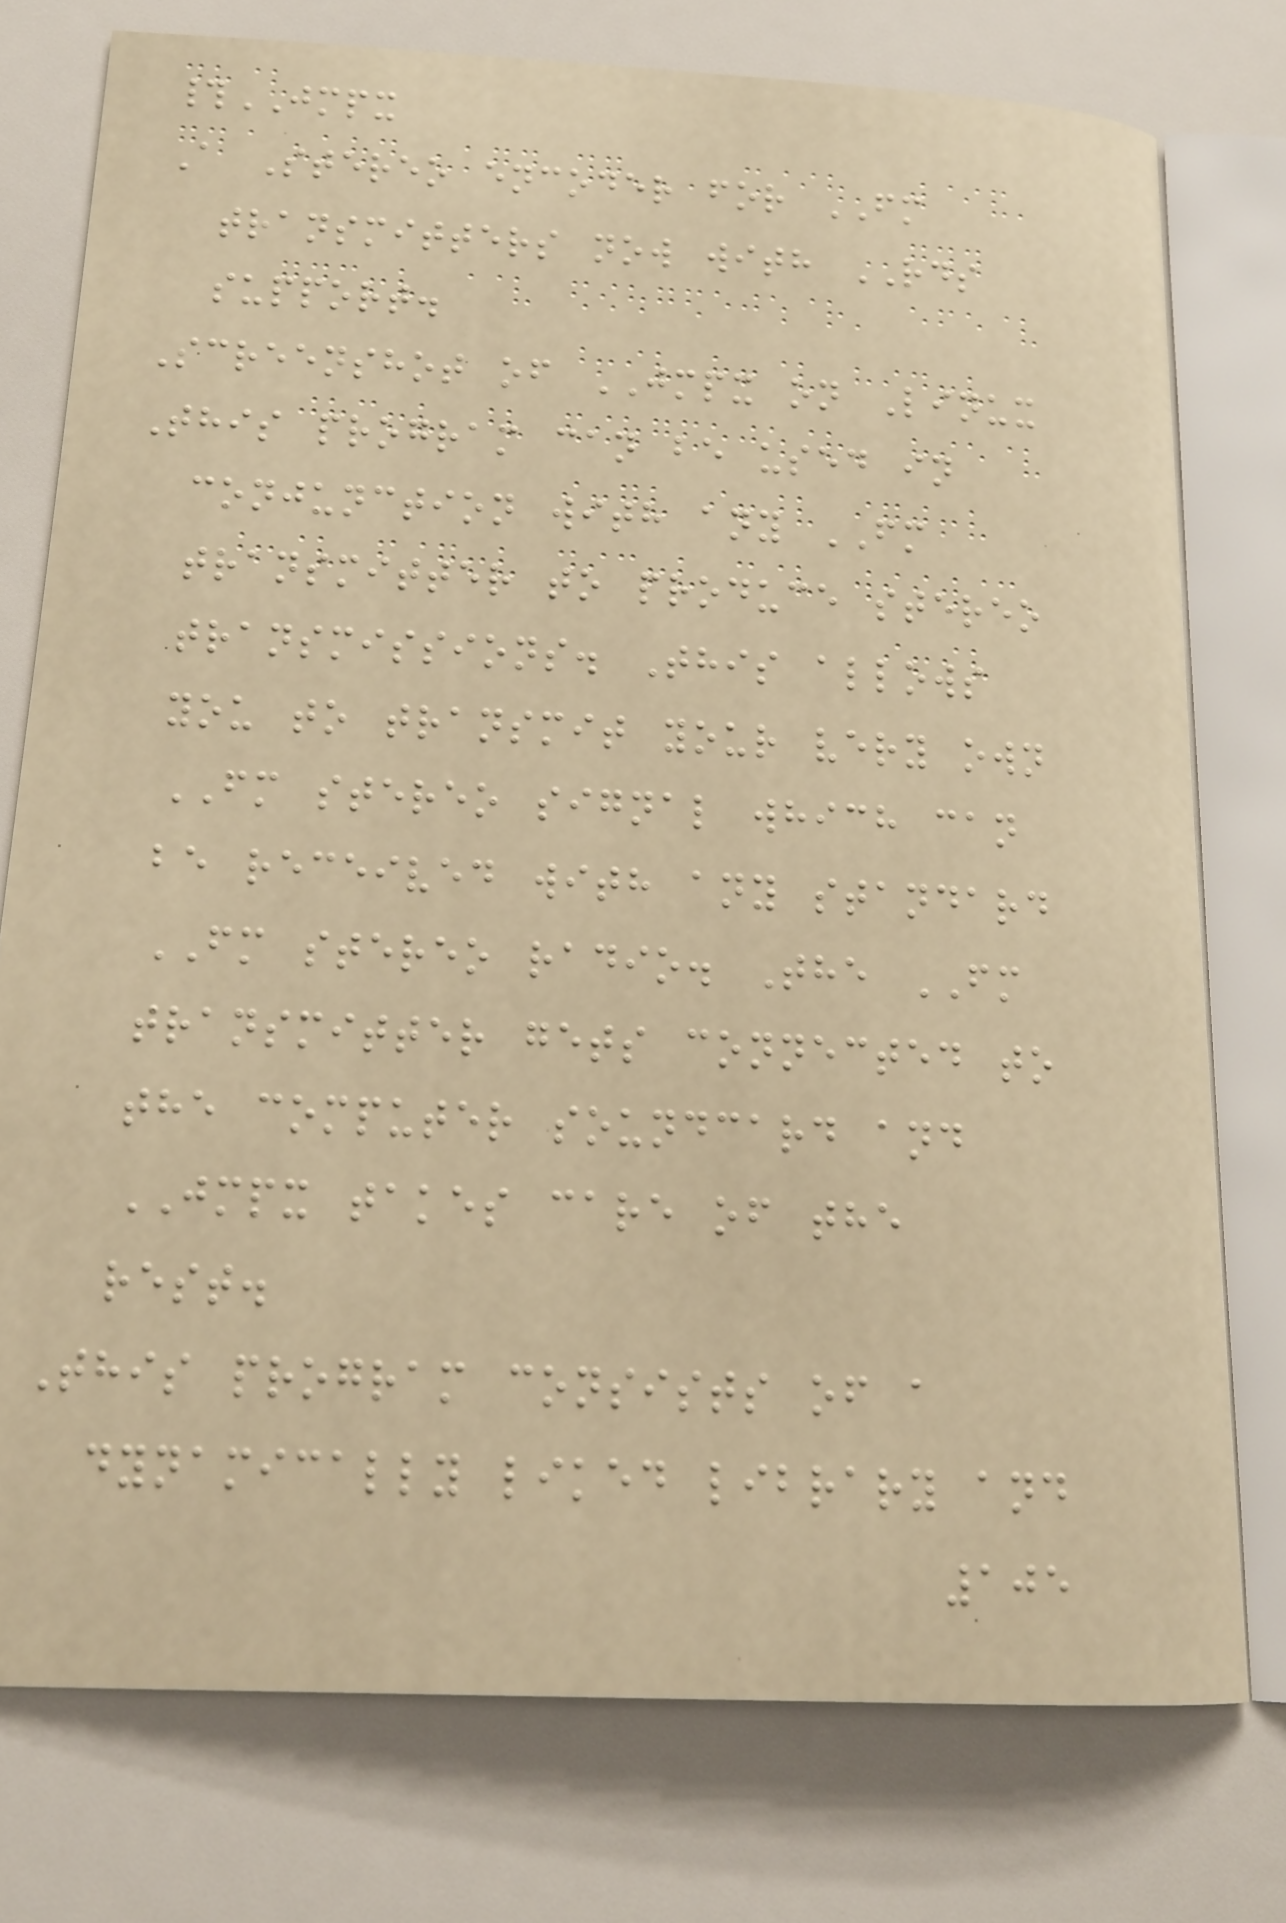#JMPX
A Stereo encoder for FM
transmitters now with RDS
support.
Screenshot of JMPX on Linux
This program can be used in
conjunction with any FM
transmitter to produce stereo
transmissions. This allows
you to transmit your very own
FM stereo signal which can
be received with any standard
FM stereo radio. The FM
transmitter gets connected to
the computer soundcard and
JMPX takes care of the
rest.
This program consists of a
dynamically liked library and
105
